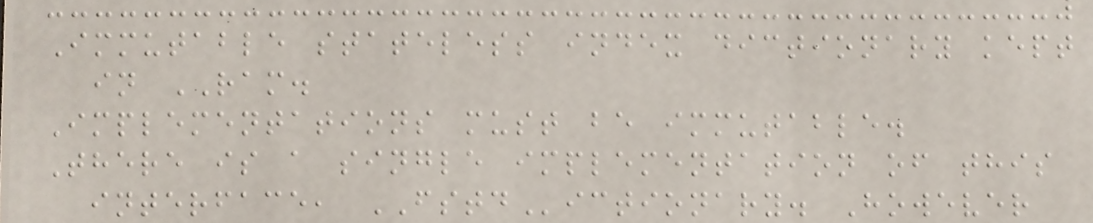Immutable stateless index dictionary kept
in RAM.
Implementations must be immutable.
There is a single implementation of this
interface, FSTDictionary. However
